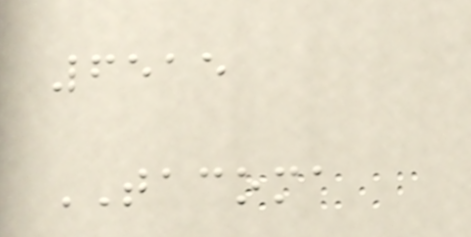6515
TACOMA
